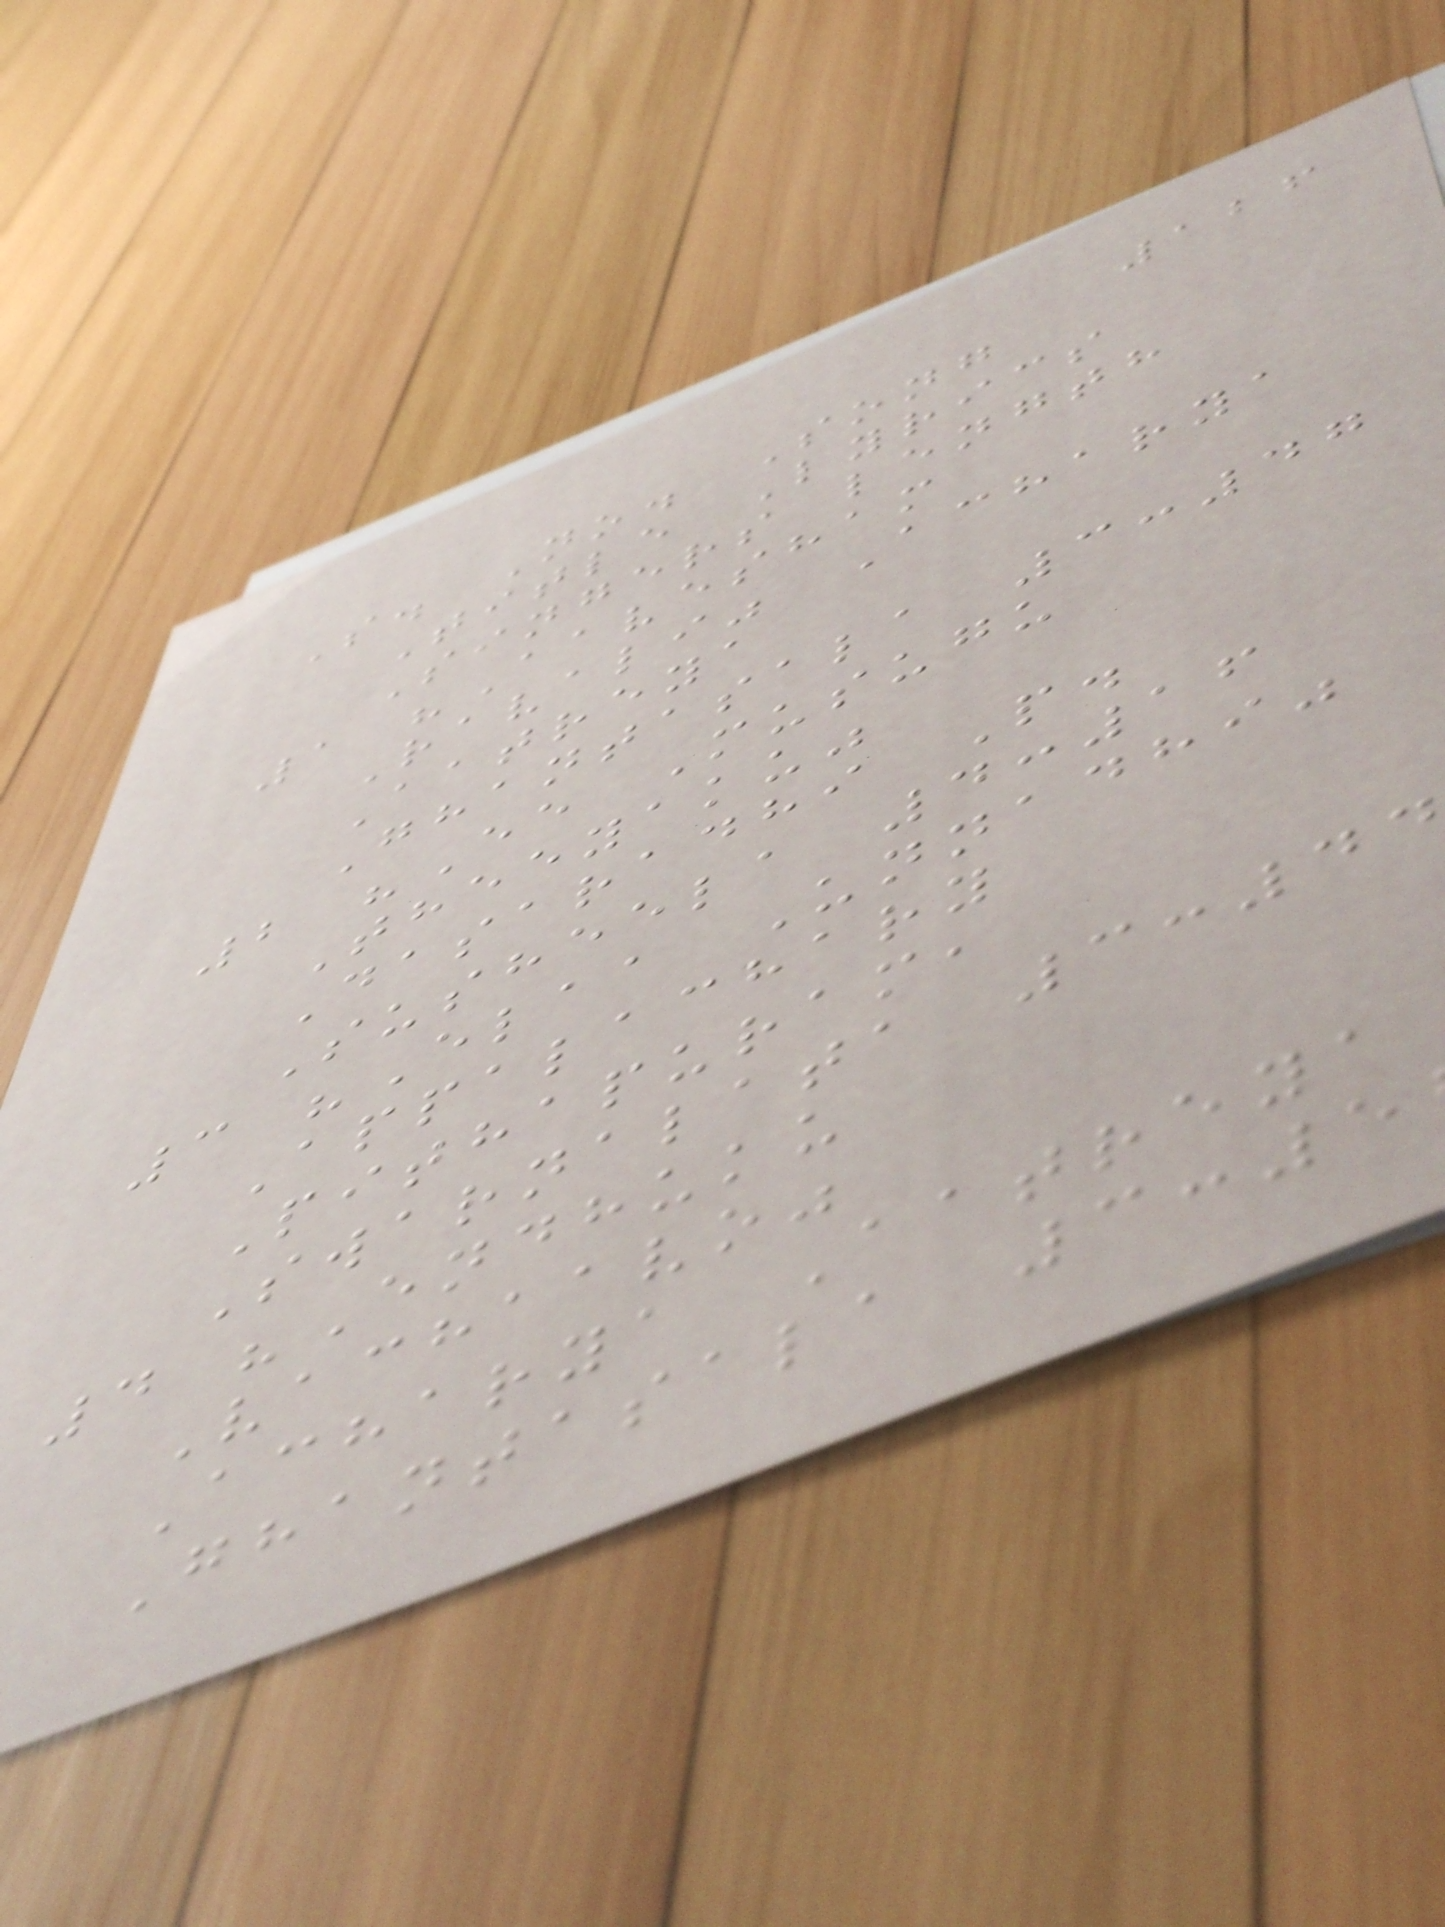126
S. No. Song
Title Lyrics
Singers length
1 "Aavesham
Ravali" Acharya
Aatreya
Ghantasala 3:47
2 "Ee Musugu
Theeyaku"
Dasaradhi P.
Susheela 4:16
3 "Elaa Unnadhi"
Appalachary
Pithapuram,
Swarnalata 3:44
4 "Endhuku
Vachaavo"
Acharya Aatreya
Ghantasala 3:5
